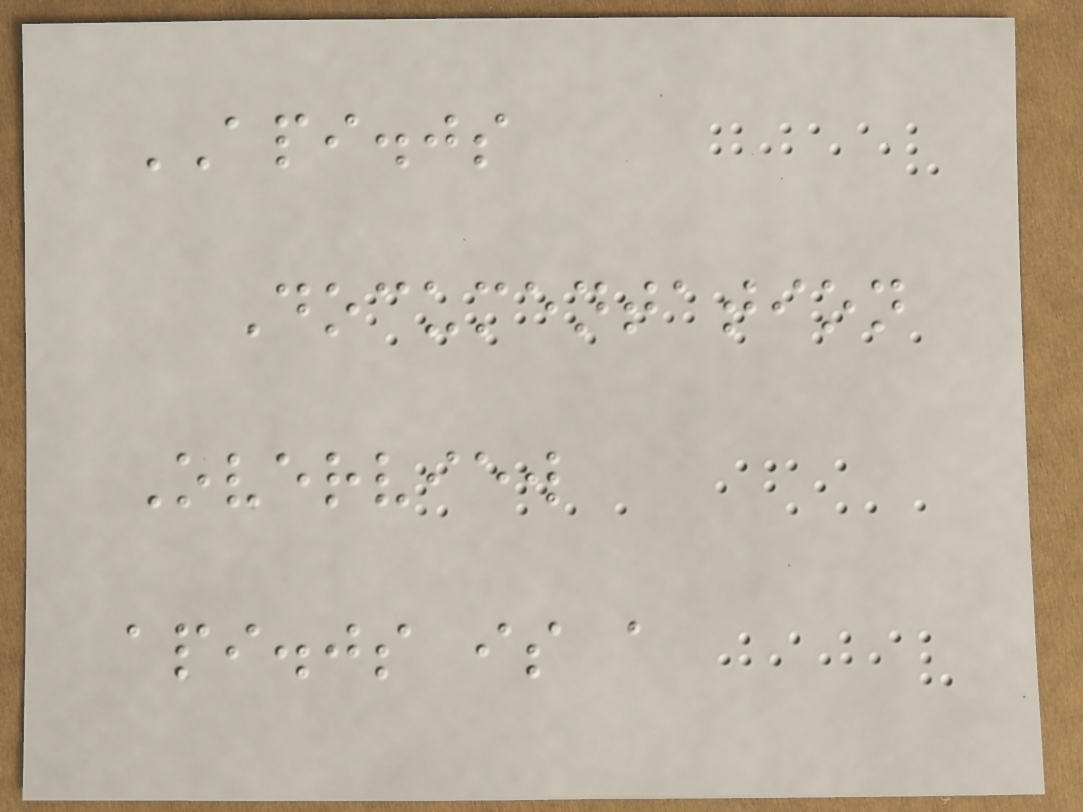API.js
Documentation
Overview
api.js is a
